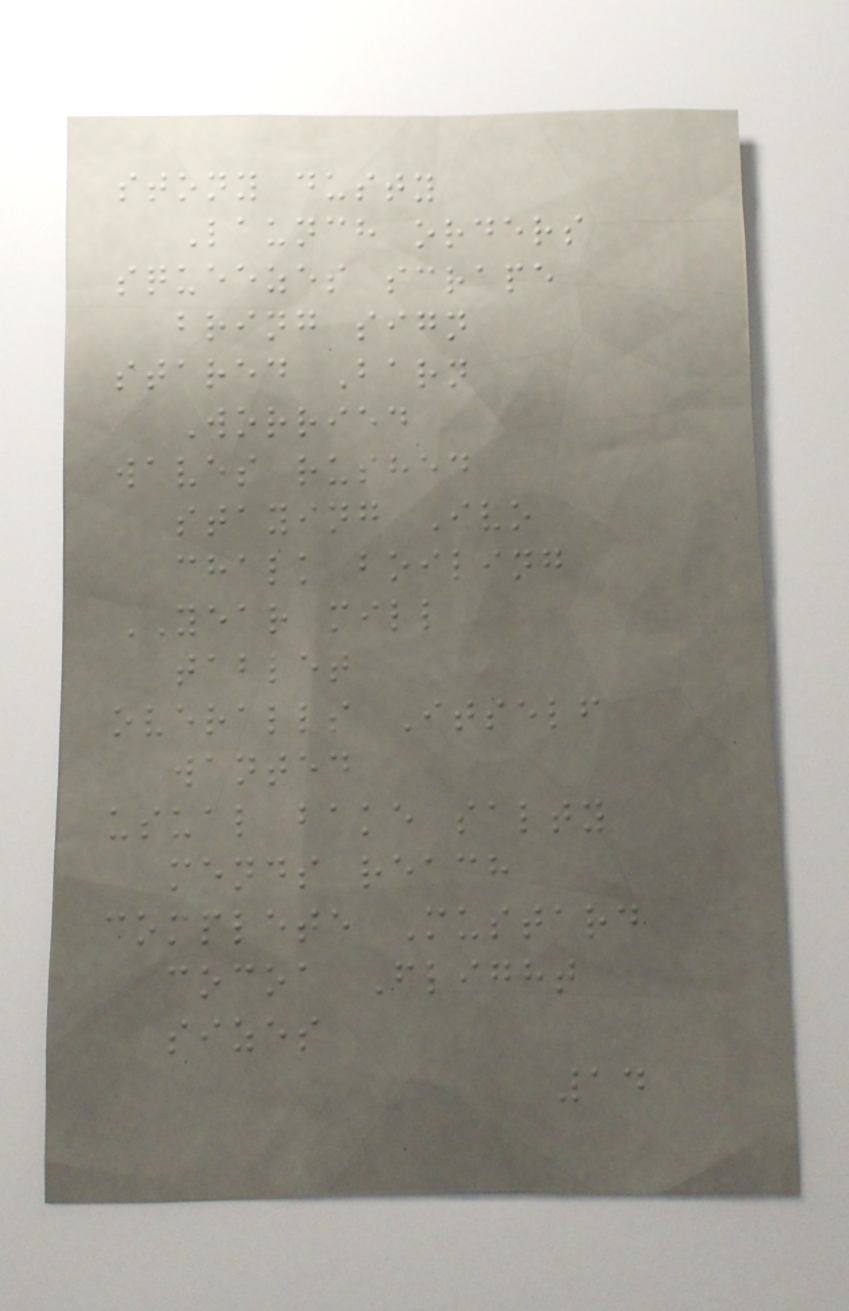stony dusty
Launch orders
squeezes scrape
bring sign
stared Barn
Worried
waves rushed
staying Ivo
chalk boiling
YEAR mill
tablet
overalls Itself
wanted
usual bake salty
mends reach
complete Mustard
cocoa Flight
sizes
14
